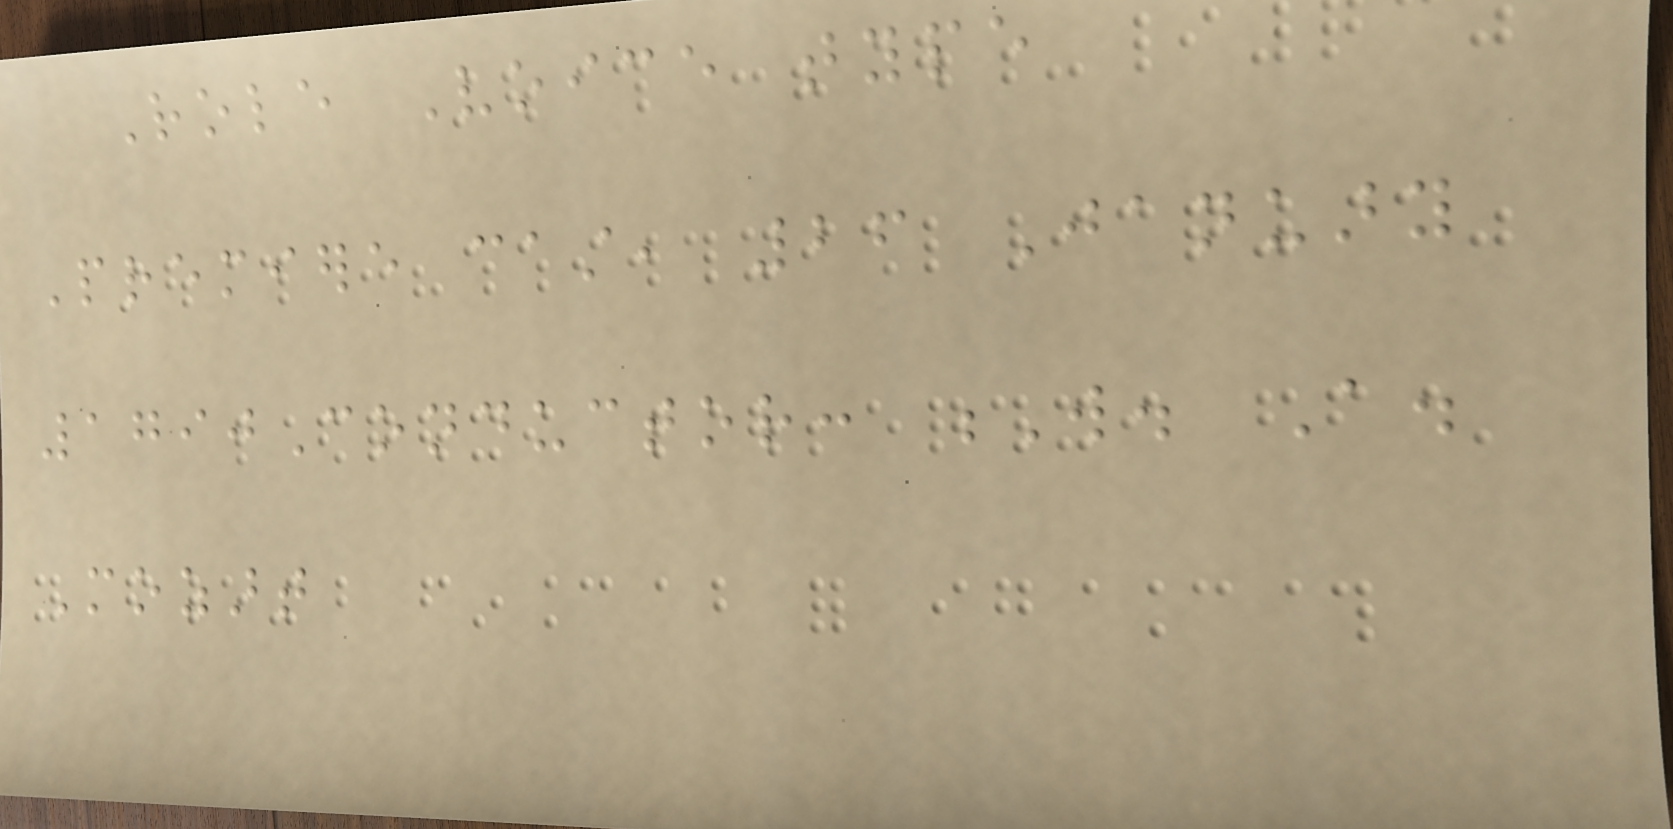Role Voice type
Premiere cast, 26 January
1790Conductor: W. A.
Mozart
